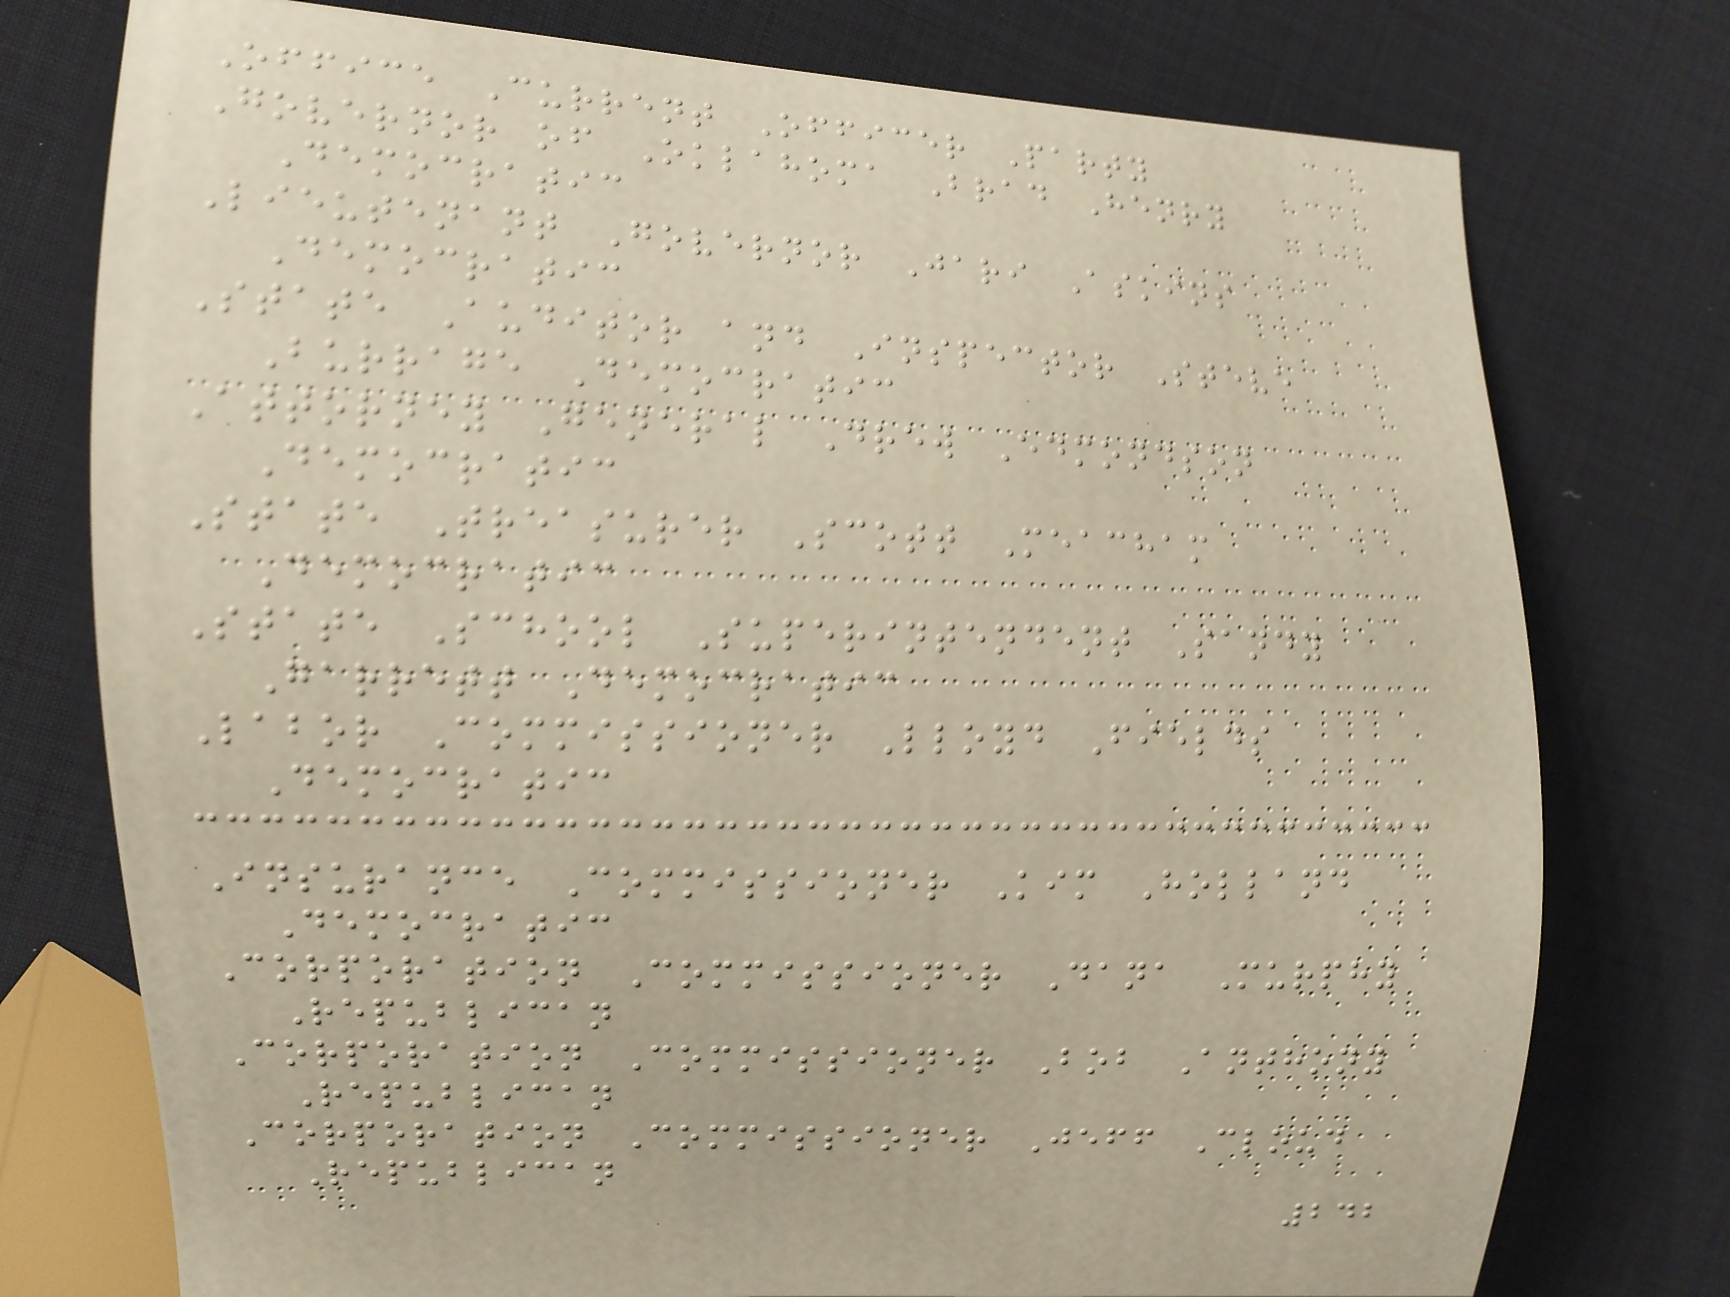Office Current Officer Party
Governor of Oklahoma Brad Henry
Democratic
Lieutenant Governor Jari Askins
Democratic
State Auditor and Inspector Steve
Burrage Democratic
Attorney General Drew Edmondson
Democratic
State Treasurer Scott Meacham
Democratic
State School Superintendent Sandy
Garrett Democratic
Labor Commissioner Lloyd Fields
Democratic
Insurance Commissioner Kim Holland
Democratic
Corporation Commissioner Dana Murphy
Republican
Corporation Commissioner Bob Anthony
Republican
Corporation Commissioner Jeff Cloud
Republican
242
